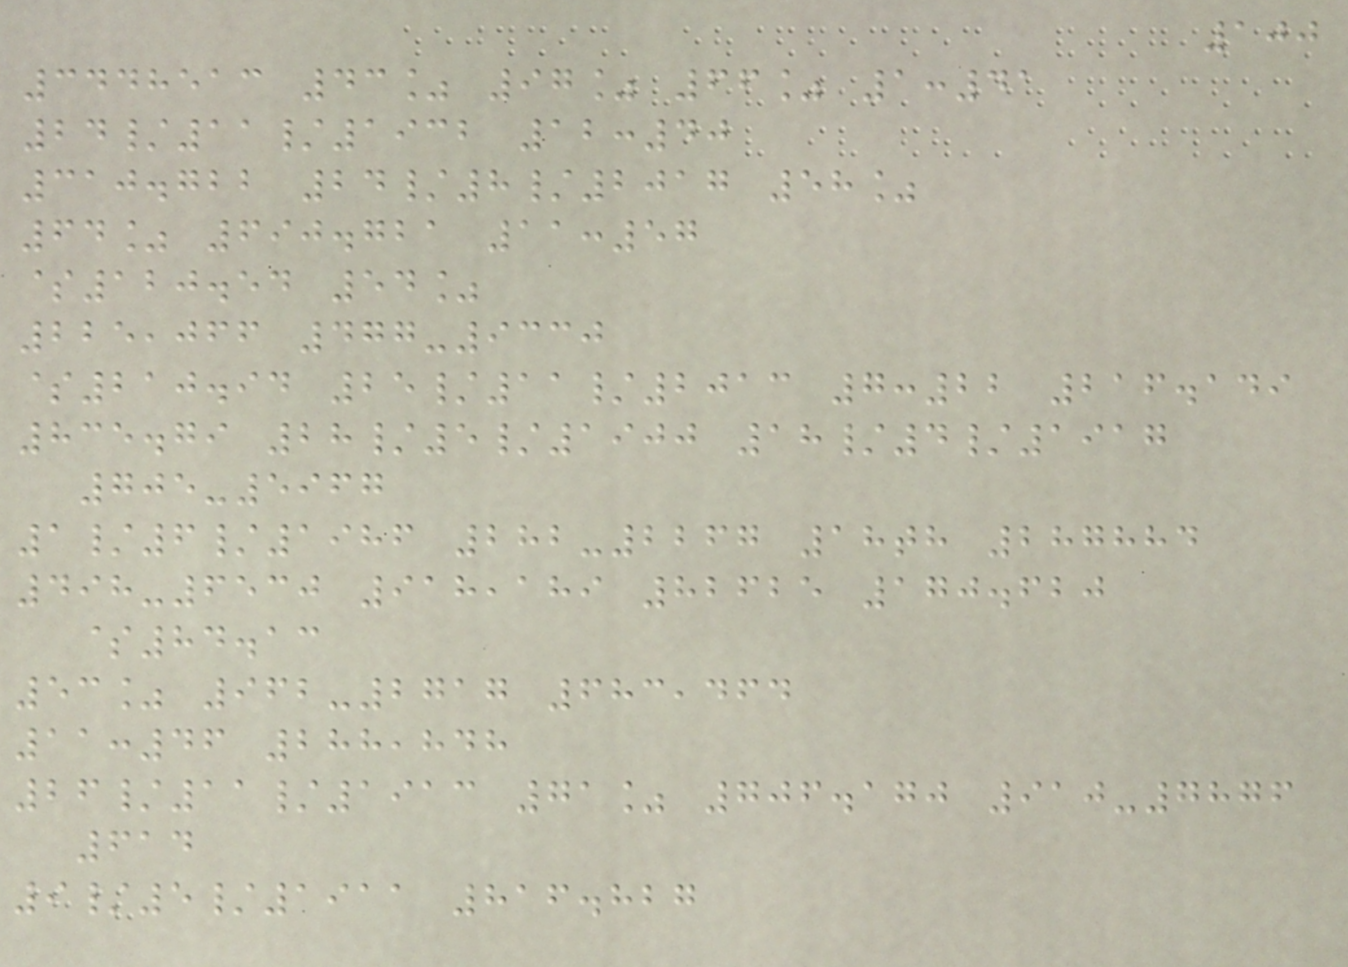100
3448513 43% 97% 66% 1:41
24/11/1932 12:40
310.722 24/8/2017 58%
64% 690.721 11:57
$120.54 54%
225,066 477-9330
$210.94 25/11/2013 7:22 216.149
835.79 28/5/1900 18/4/1917
705-5967
1/6/1986 282-2267 18th 287884
498-6530 918,189 82625 170.620
$84.13
53% 962-2717 683,464
11:46 288,848
26/11/1913 71% 706.170 910-7876
614
9/5/1911 816.827
